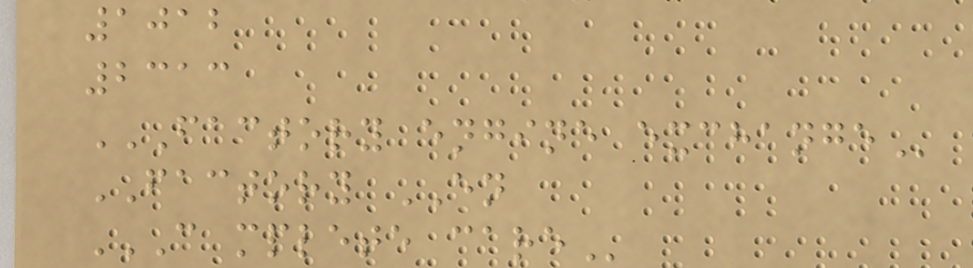1012
2313
FACTORY ENGINE EXCHANGE
FACTORY EN
C MPLETE CARE
